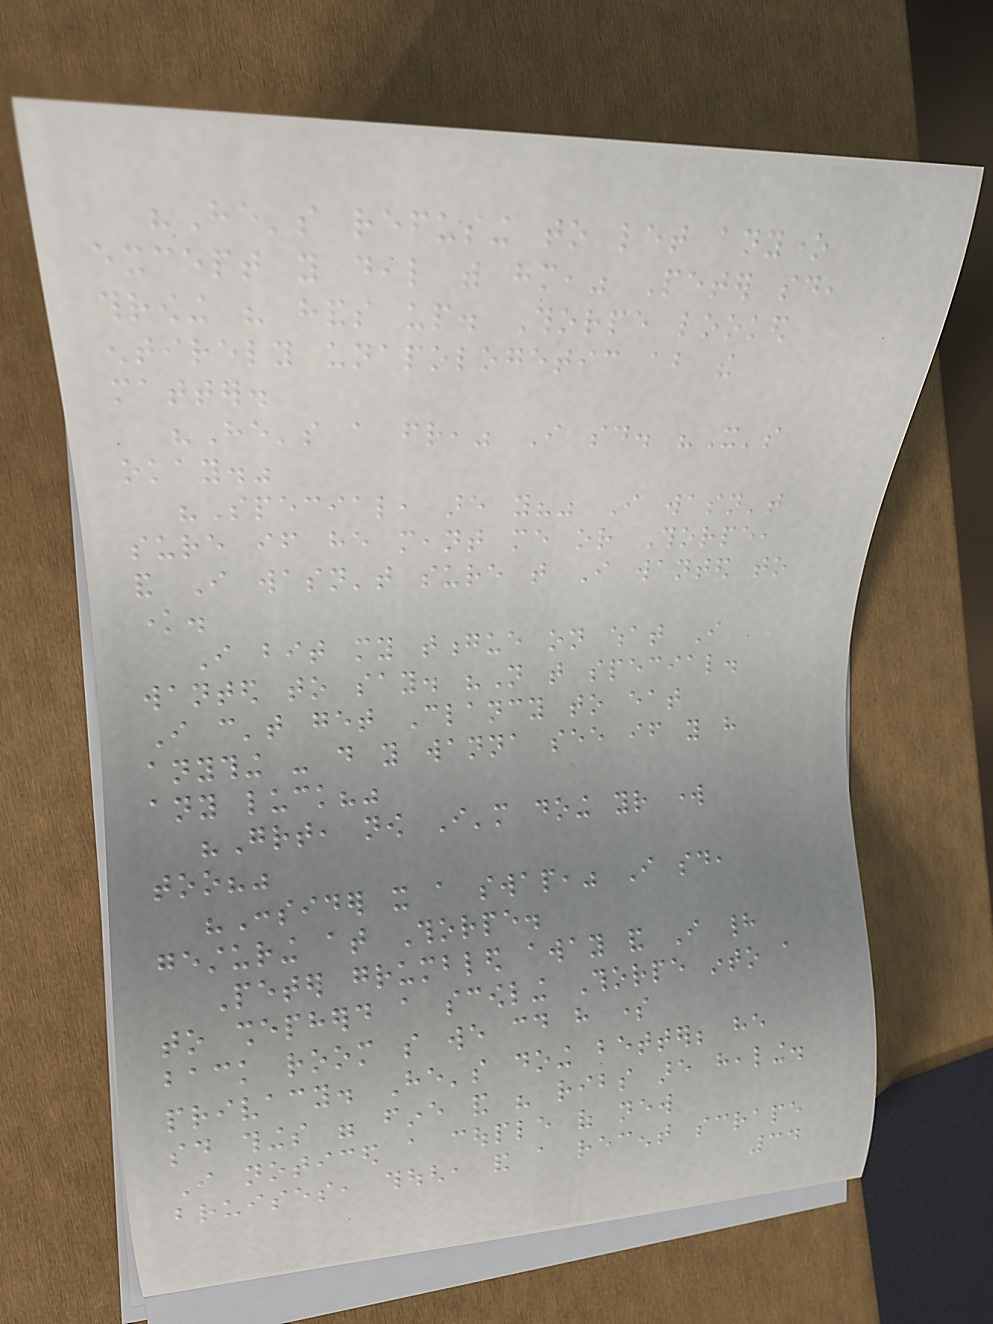"He's refusing to let anyone
except you deal with him," Peter said,
throwing his hands up. Thorpe looked
entirely unapologetic about the
matter.
"He's a friend," I said. "It's
okay."
"Special, are you?" I wasn't
sure if he meant me or Thorpe,
and I wasn't sure that I wanted to
know.
I bit my tongue on what I
wanted to say. "Not that special.
I can't get Clancy to eat
anything - do you wanna see if you have
any luck?"
"Great, now I'm doing your work
too?"
"Consider it a swap," I said,
gesturing at Thorpe.
Peter grumbled away and I had
to shepherd a scowling Thorpe into a
back room so we could have some
privacy. He's doing better; he
said things were fine and his ribs are healing.
I noticed a couple of new
bruises, though, and a recent scrape
34
